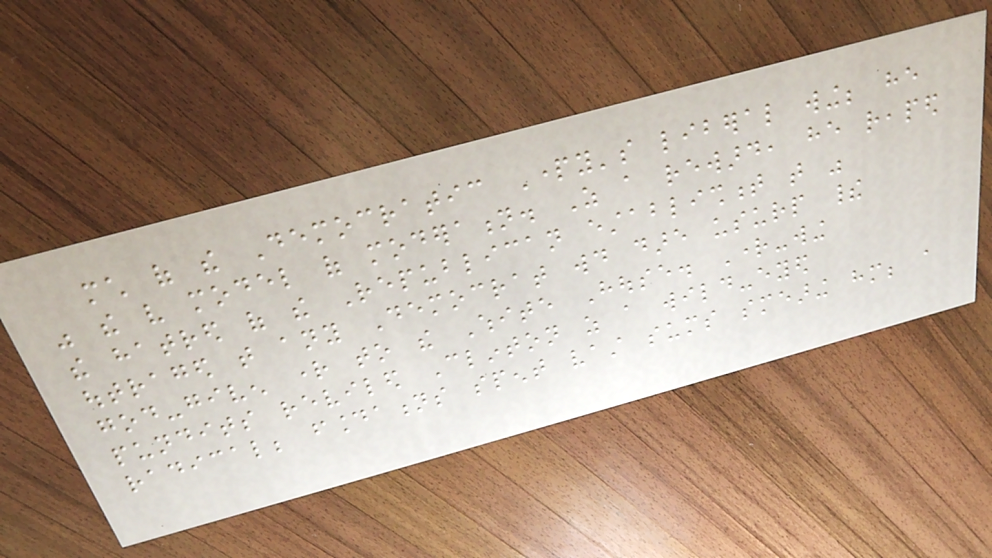much of the Democratic Party's liberal wing; he
was the very model of moderation. As a reward, he reaped
the hatred of the Republican establishment that was
outraged that any Democrat would dare usurp their
god-given right to the White House. Right-wing
pundits reviled Clinton as a wild-eyed
radical; foundations spent vast sums smearing him; a
